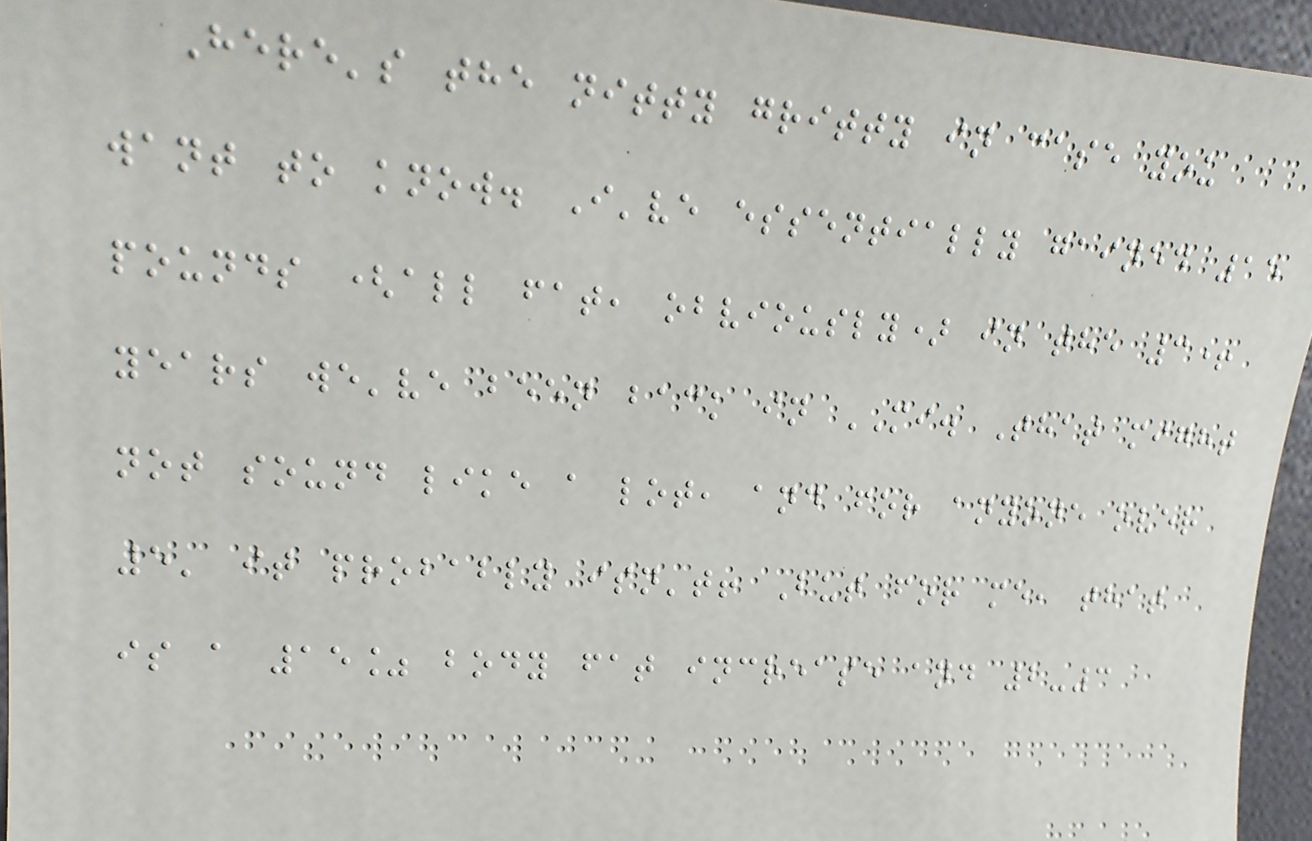Here's the nitty gritty in case you
want to know. I've essentially gained 15
pounds (all fat, obviously) in the 3+
years we've been back in MI. That might
not sound like a lot, and for anyone over
5' it probably isn't! But for me, that
is a 15% body fat increase and 2-3
